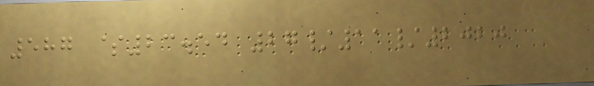587 $23.54 27/11/2020
